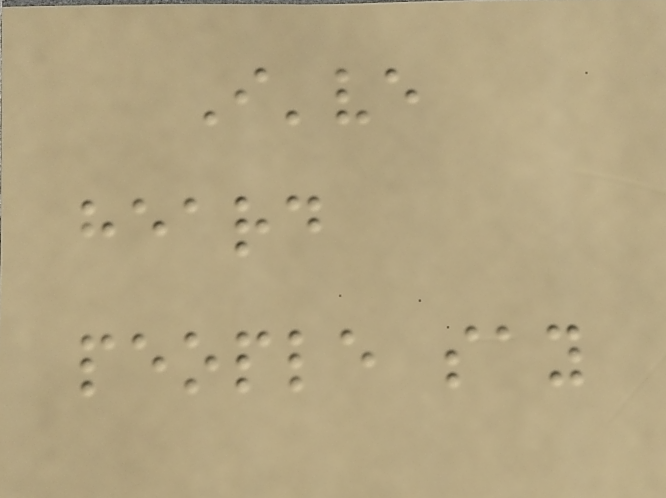I've
heard
people say
